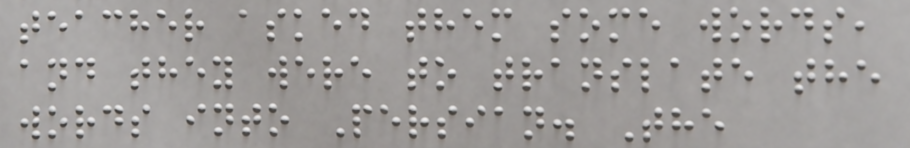teacher asked them some words,
and they were to translate the
words into Persian. The
